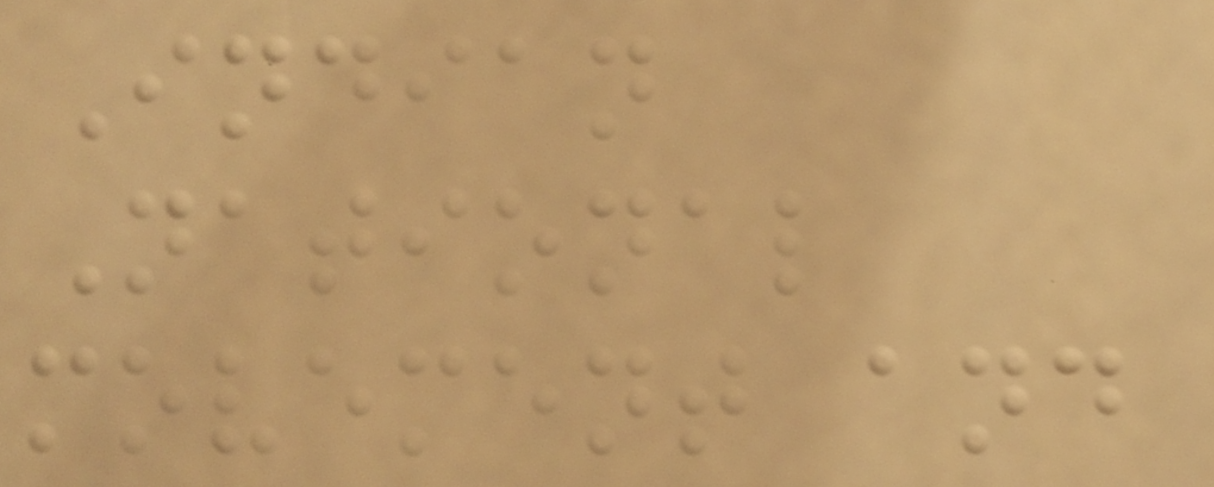Indian
National
movement and
